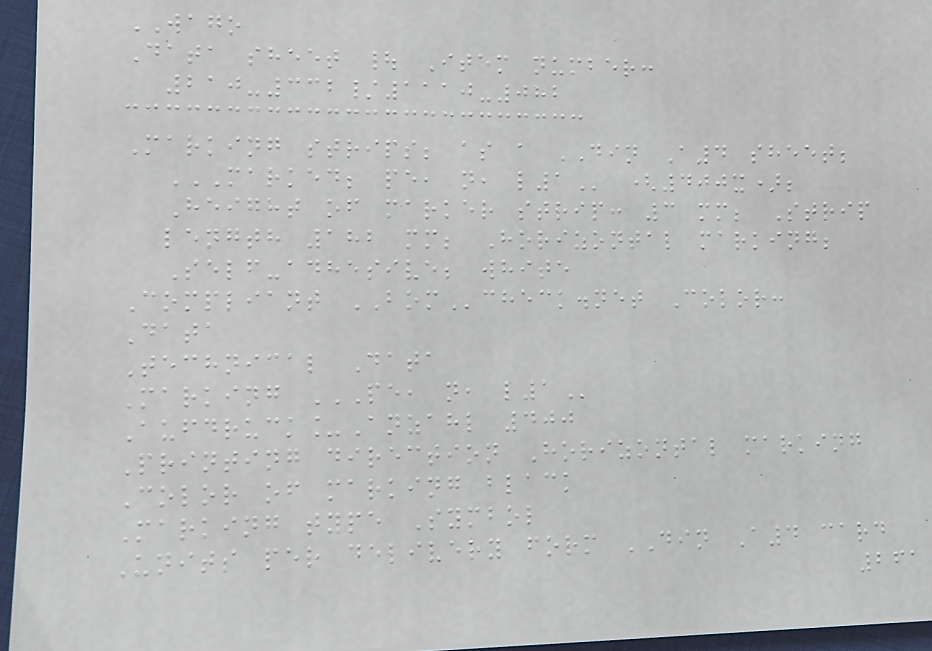WAGO
Data sheet | Item number:
210-332/1110-082
Marking strips; as a DIN A4 sheet;
MARKED; PE, N, L1 (400x);
Height of marker strip: 3 mm; Strip
length 182 mm; Horizontal marking;
Self-adhesive; white
Compliant BOMcheck.net Color:
Data
Technical Data
Marking PE, N, L1
Aufdruck_Anzahl 400
Printing direction Horizontal marking
Color of marking black
Marking type Symbol
Units per delivery form DIN A4 card
261
